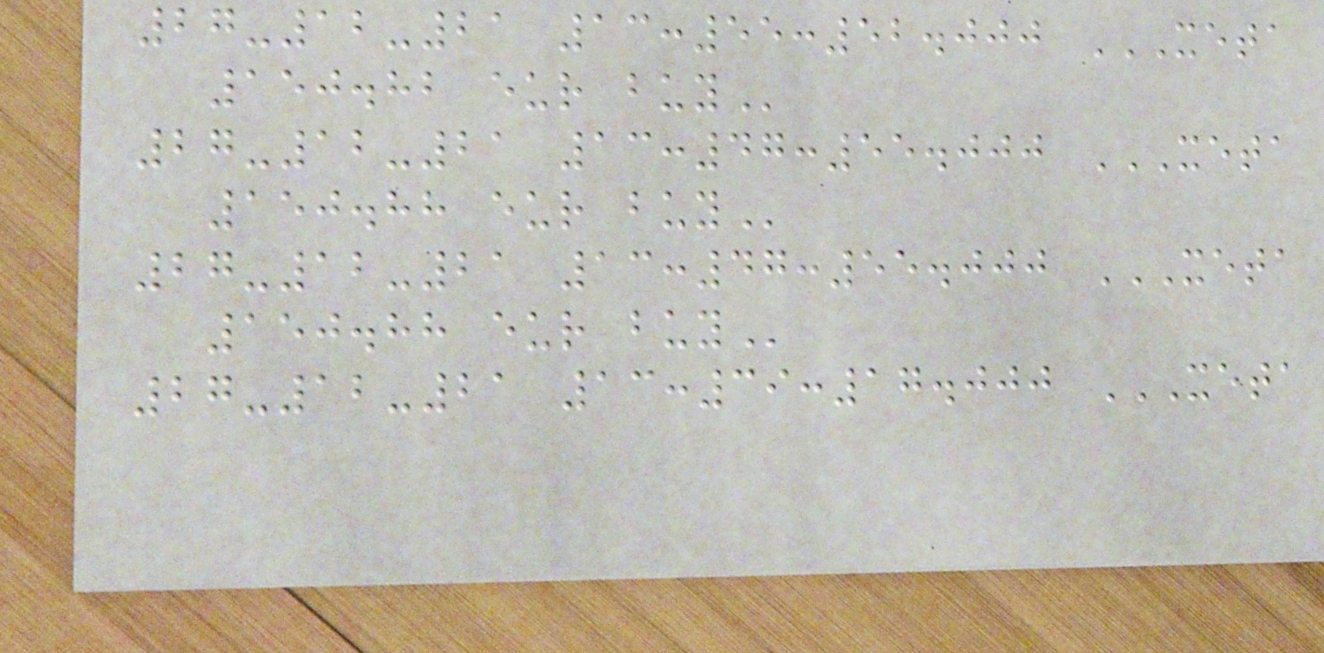27-12-21 13:55:52.000 XETA
150.82 EUR BUY
27-12-21 13:47:55.000 XETA
150.88 EUR BUY
27-12-21 13:47:55.000 XETA
150.88 EUR BUY
27-12-21 13:39:17.000 XETA
